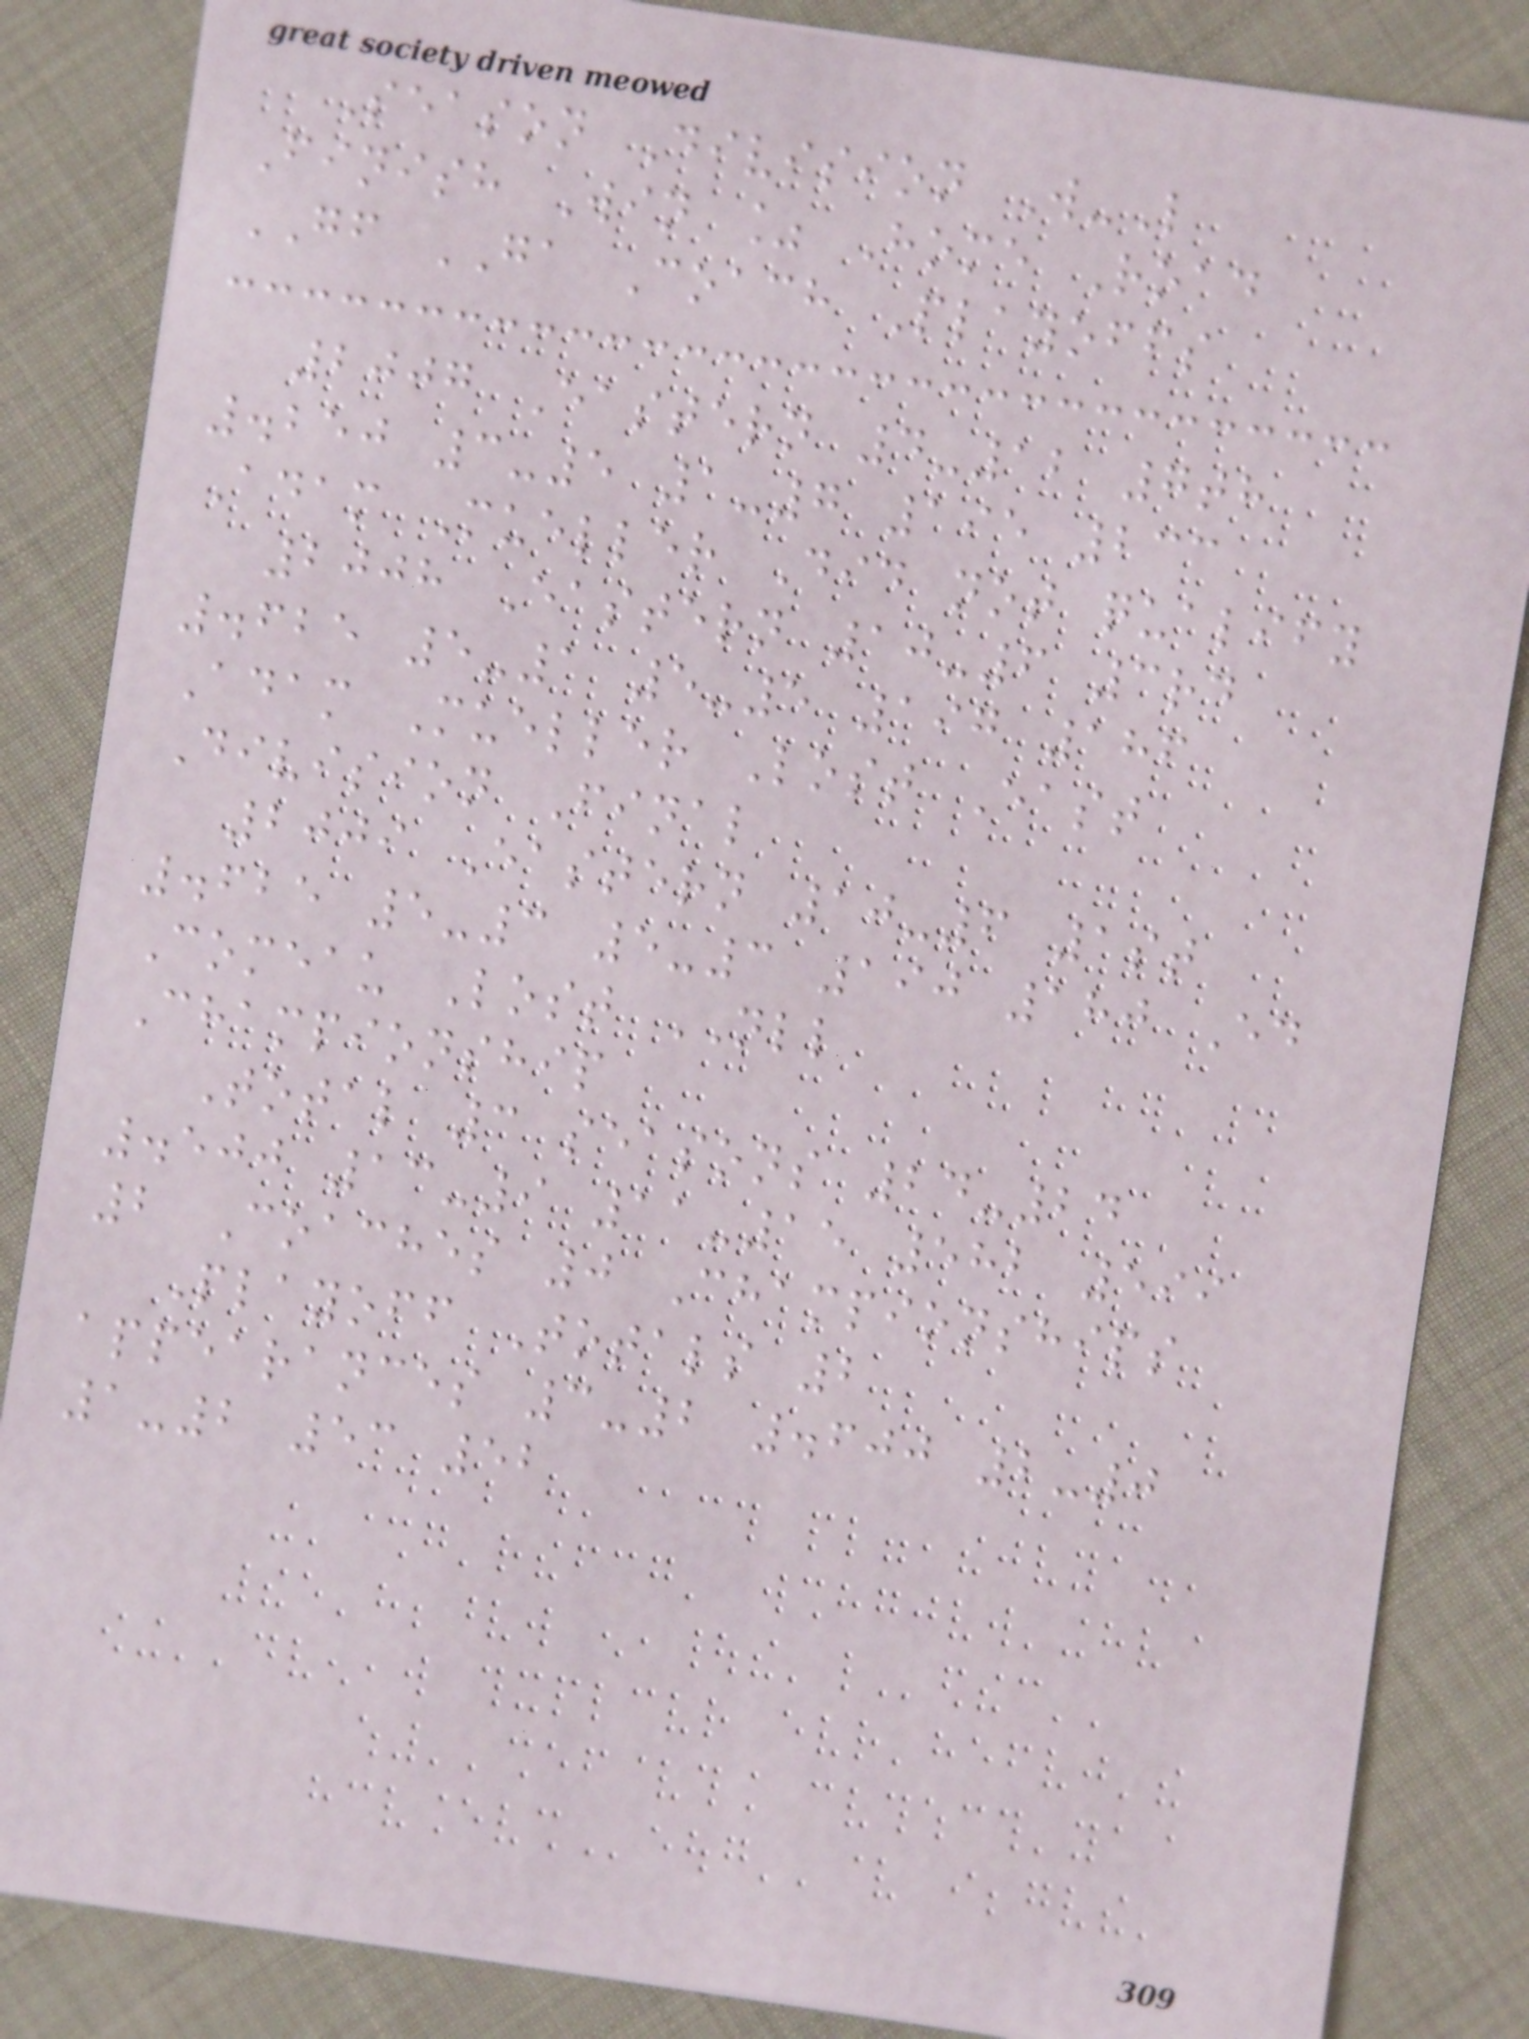Season Division W-L
Finish Win % Home Road
GF GA Coach Playoffs
2007 Eastern 4-12 7th
.250 3-5 1-7 195 233
Adam Mueller Did not qualify
2008 Eastern 10-6 3rd
.625 5-1 5-5 197 186
Adam Mueller Lost East
Division Final
2009 Eastern 10-6 1st
.625 5-3 5-3 190 180 Ed
Comeau Lost NLL
Championship
Total 3 seasons 24-24
.500 13-9 11-15 582 599
2 Coaches 0 Championships
Playoff Totals 2
appearances 3-2 .600 2-0
1-2 53 52
